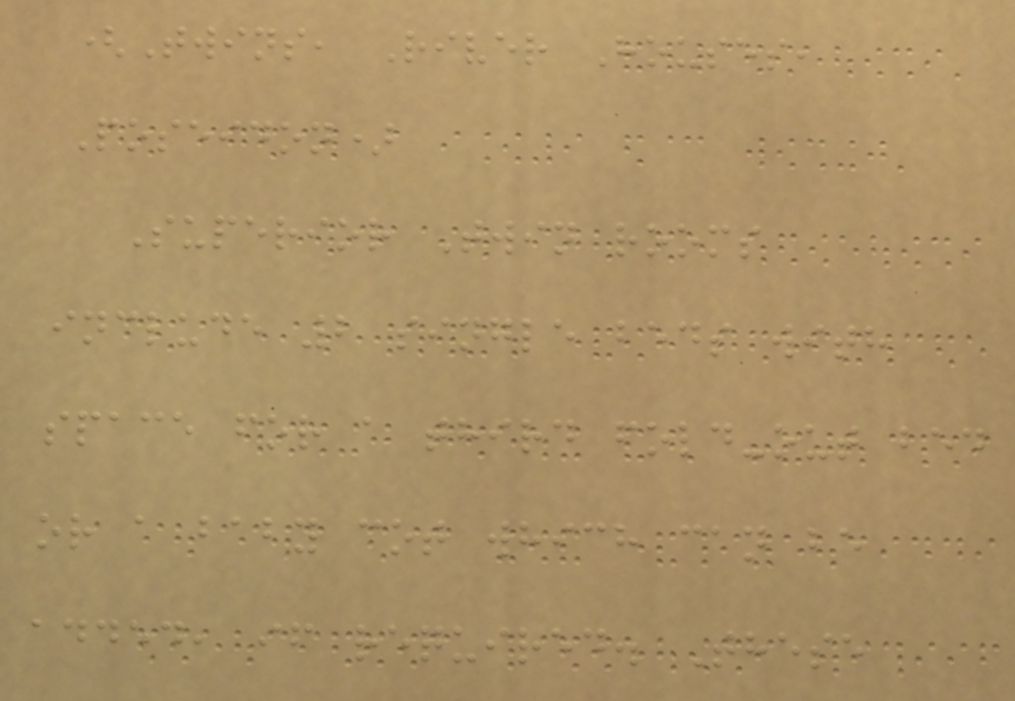(Twins, River Houses,
Poseidon)
Superior Twin rooms
include 2 single beds with
space for a third fold-out bed
or a baby cot which can be
added, if required. These
